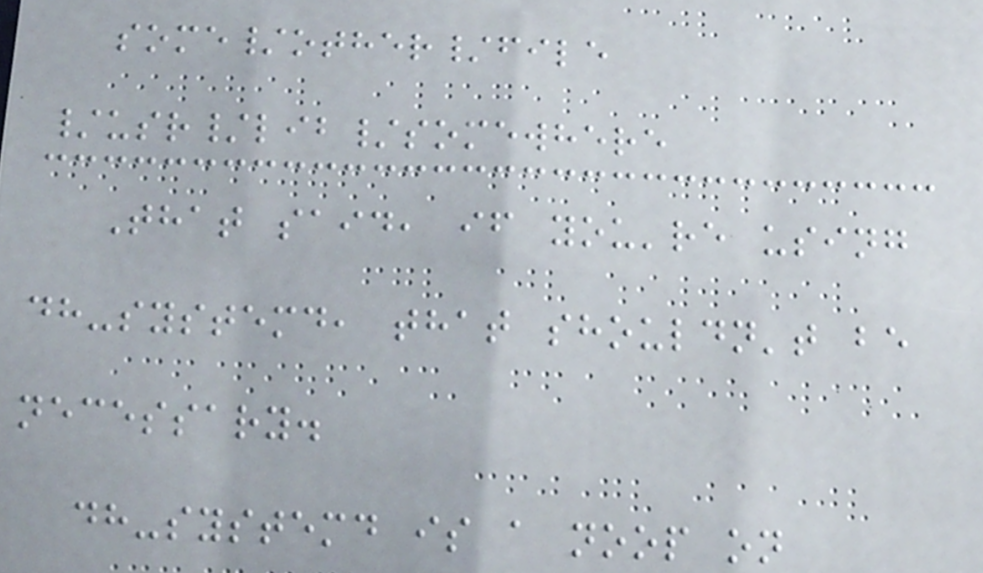some/other/file
/usr/lib/somewhere
That said, if you're using
dh-systemd, that shouldn't be
necessary.
dh-systemd is a noop on
